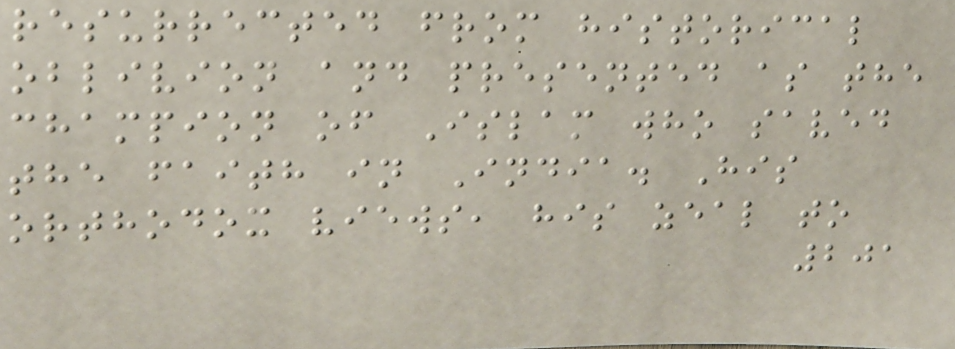resurrected from historical
oblivion and presented as the
champion of Islam who saved
the faith in India. His
orthodox views, his zeal to
201
